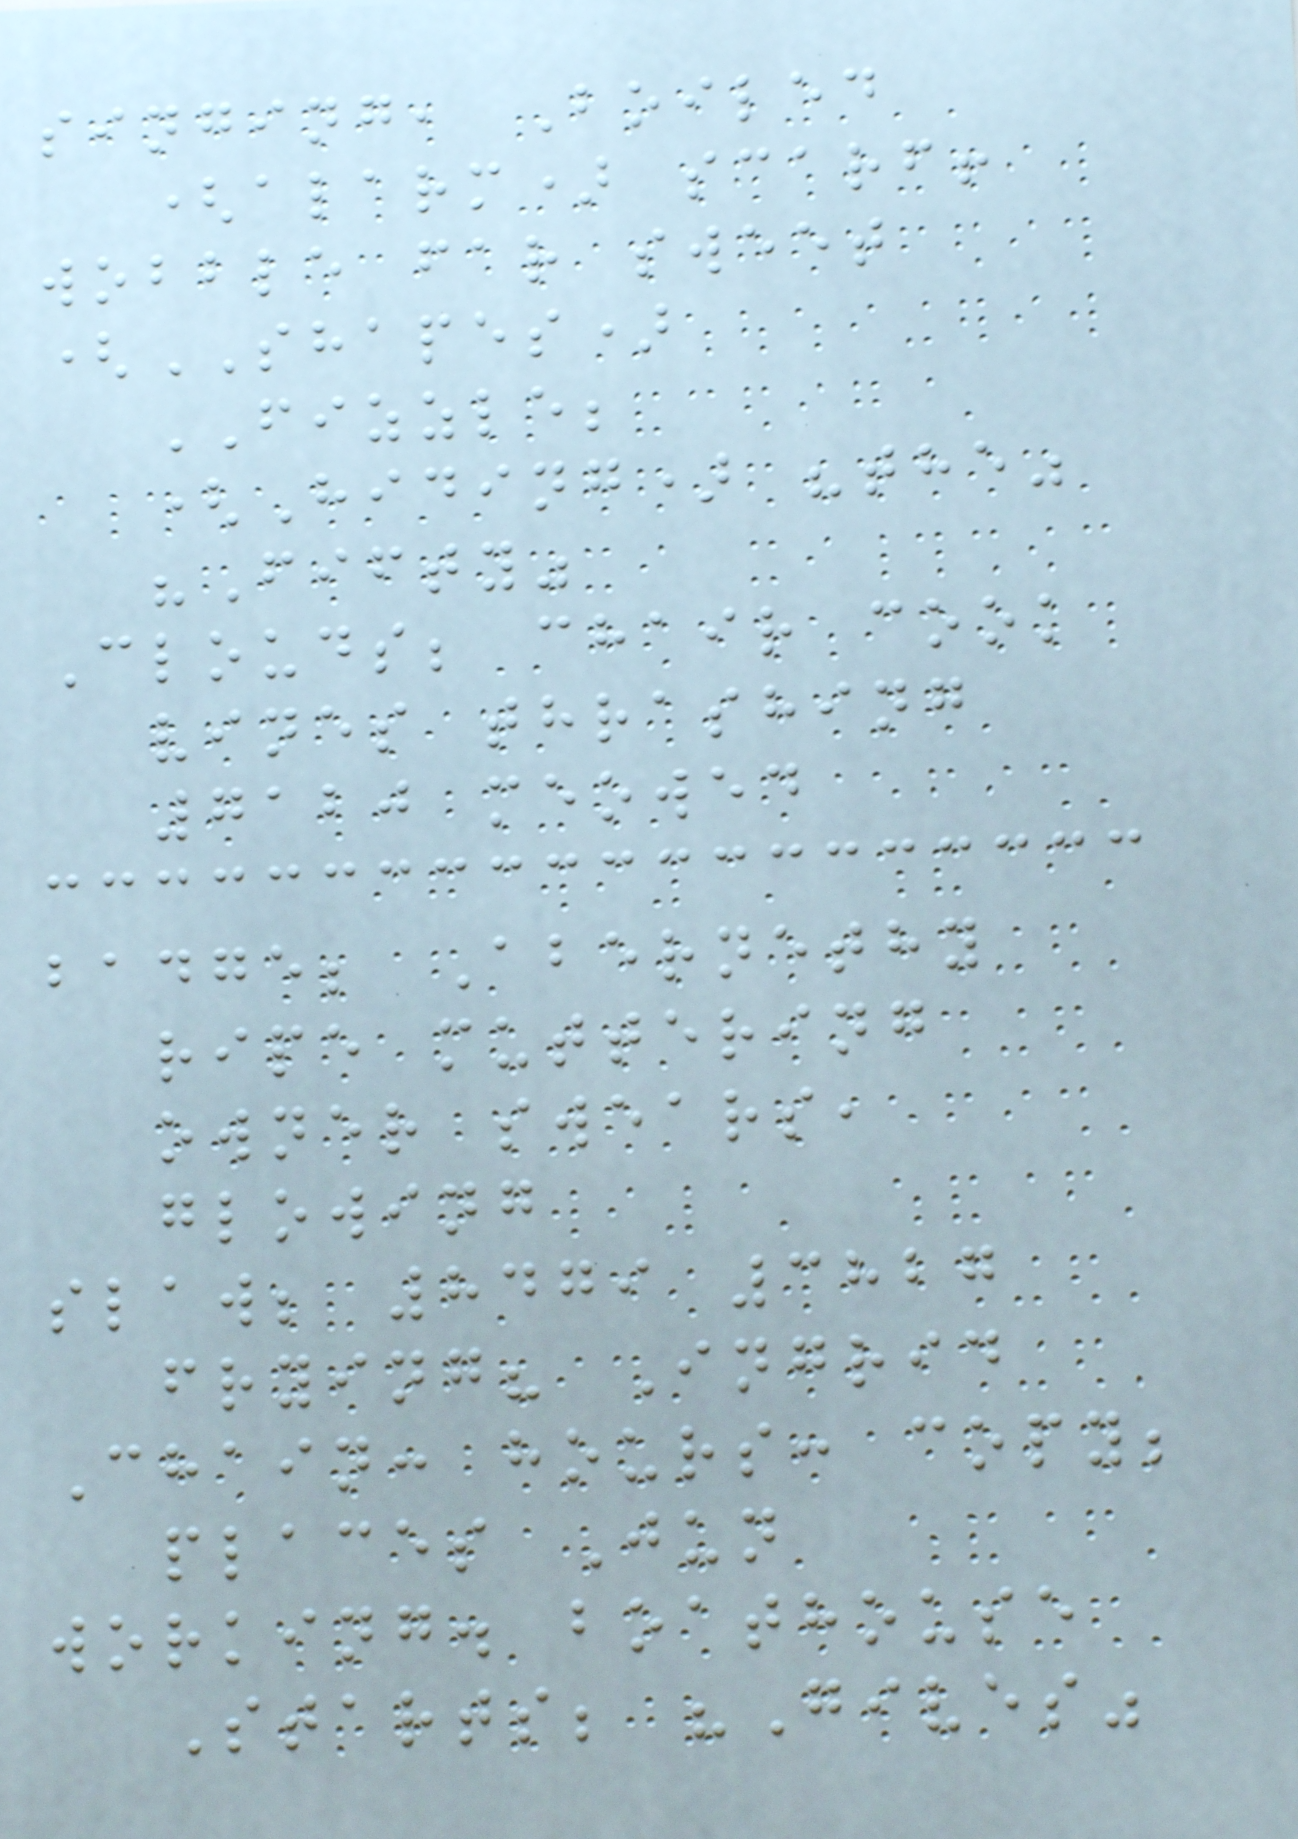singing, Boiled
(alarm) scarf!
wobble far sweet
(SHAPES)
FIZZLE;
(Hiding) "the"
"Fifty"
Clouds; chair cook
vines thrashing
7120 meowed
badge; Abernethy
ripe muttering
owner swears,
glowing
slaw; 8479 3827
frying? Ingrid
Chain: hours: copy;
places Jun
working. boathouse
Starts; "Gives"
